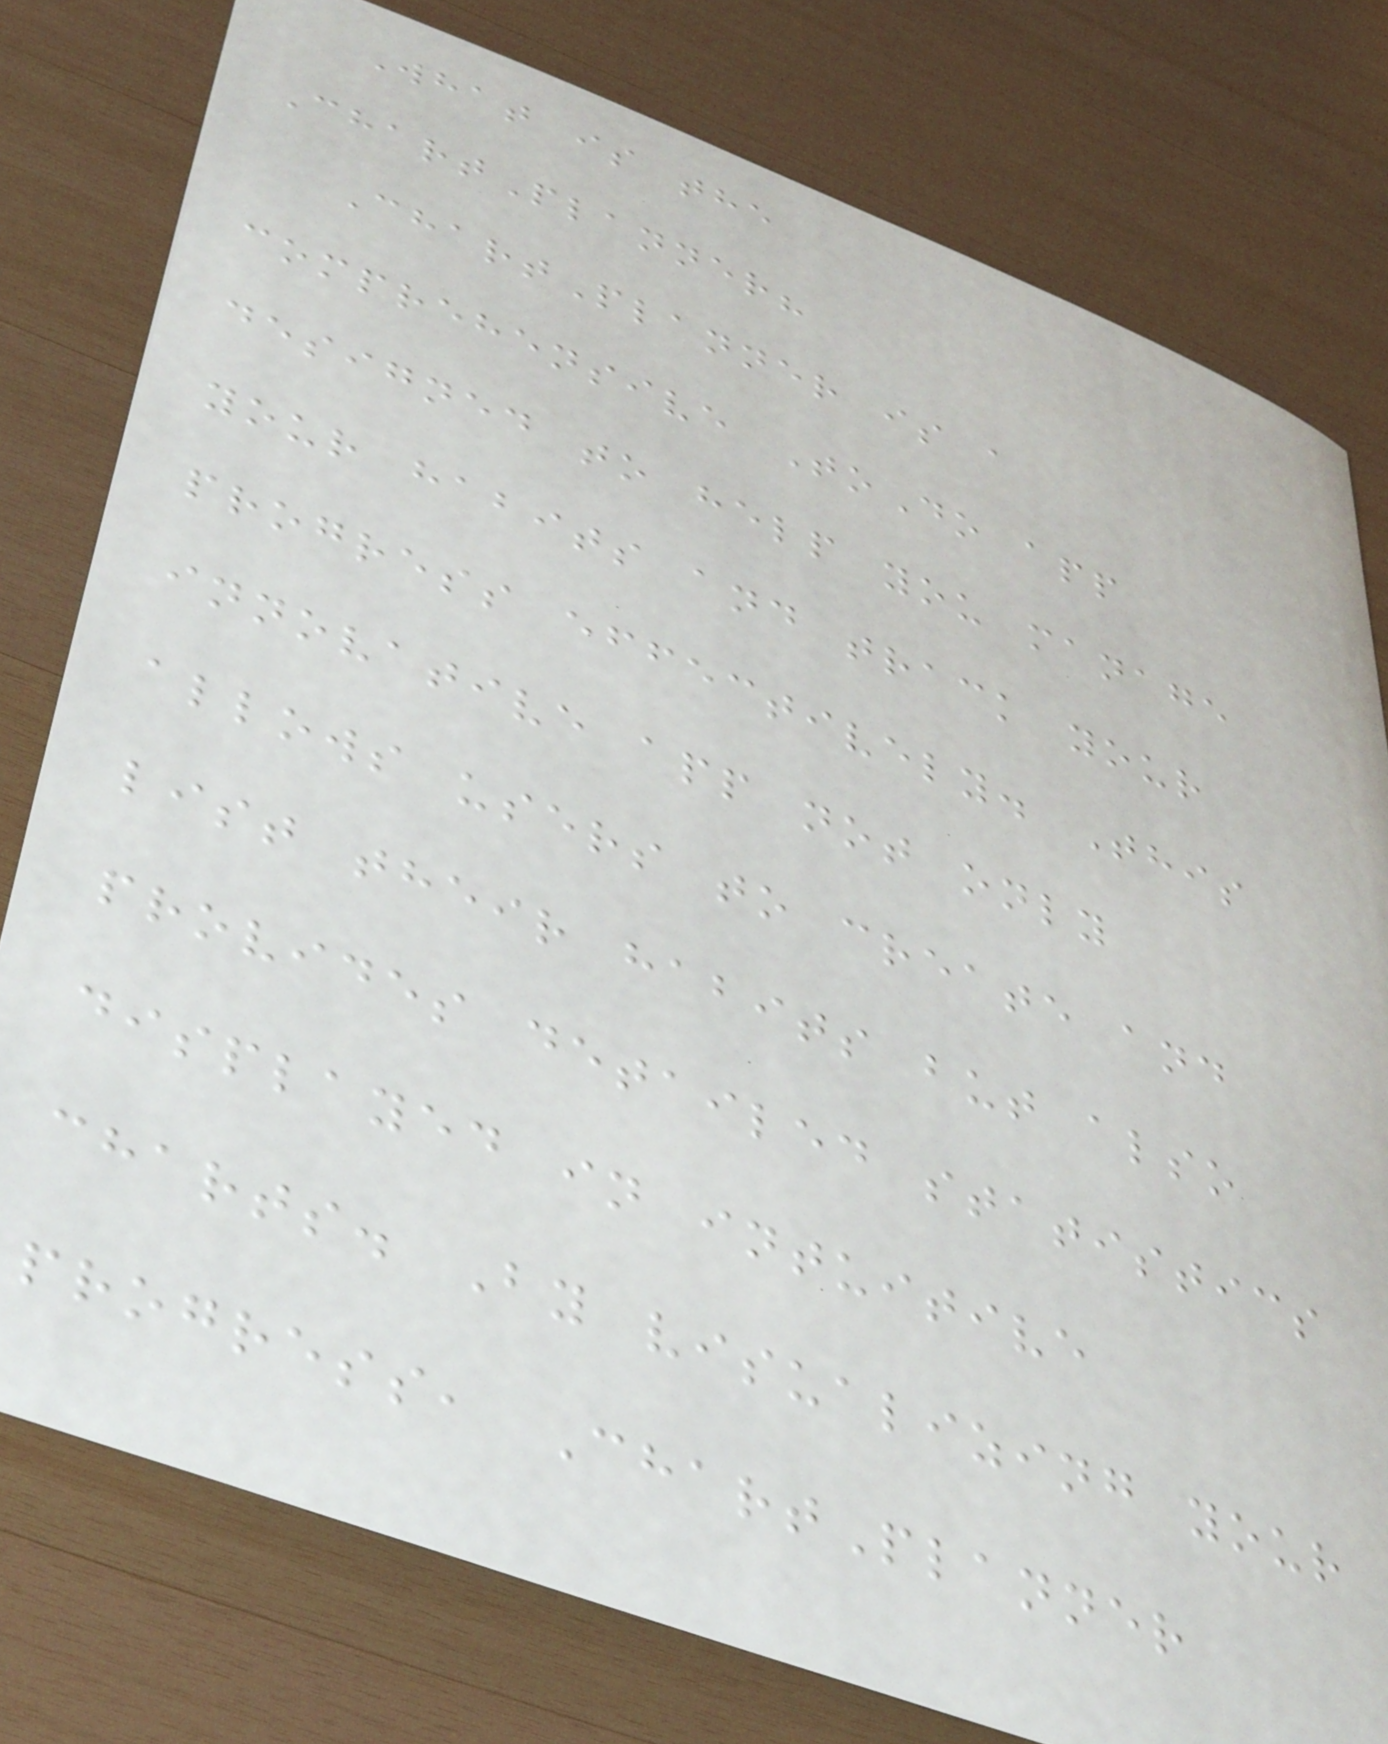What is the
ChartPlanner?
ChartPlanner is a
comprehensive ToDo app
designed to help you manage
your habits and track your
progress effectively. This
innovative app not only
allows users to create and
list their habits but also
provides detailed statistics
displayed in intuitive
charts. By visualizing your
progress, ChartPlanner
